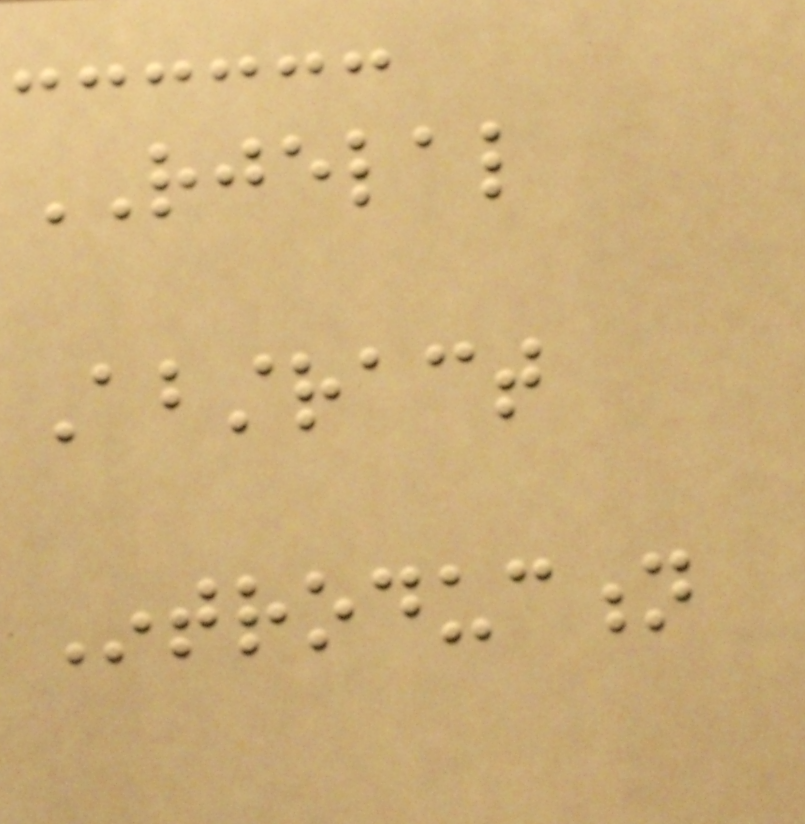RJELAL
Abstract
Introduction
